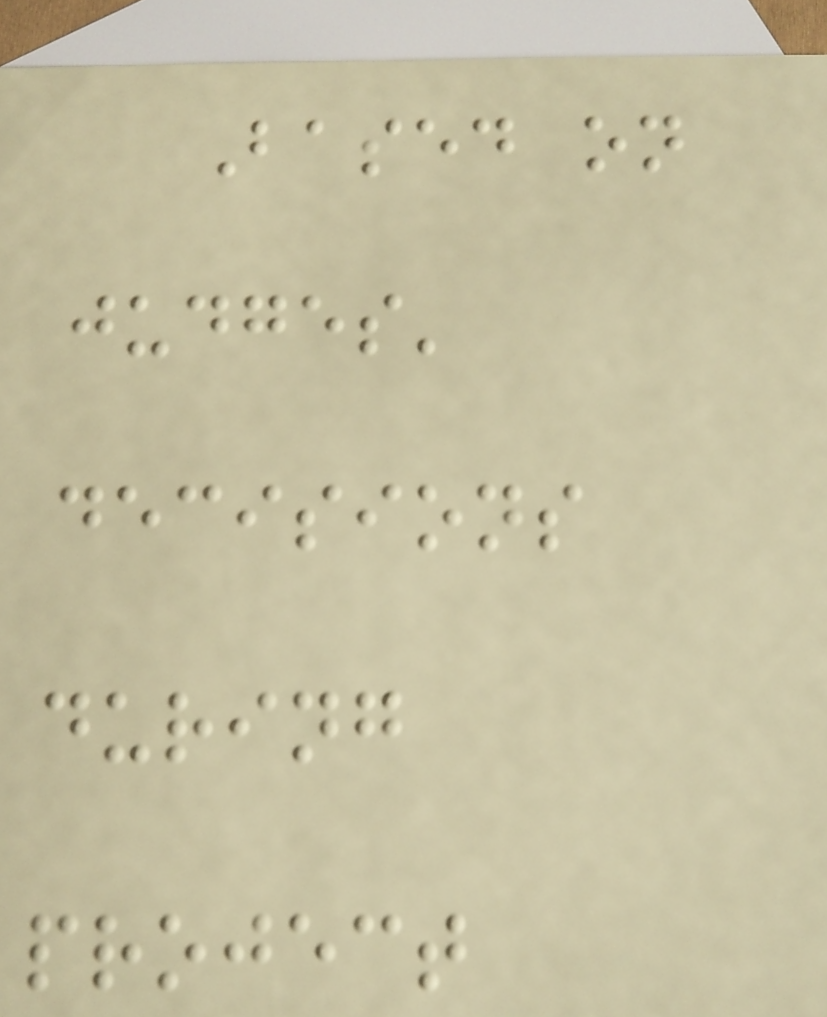Based on
judges'
decisions
during
project
